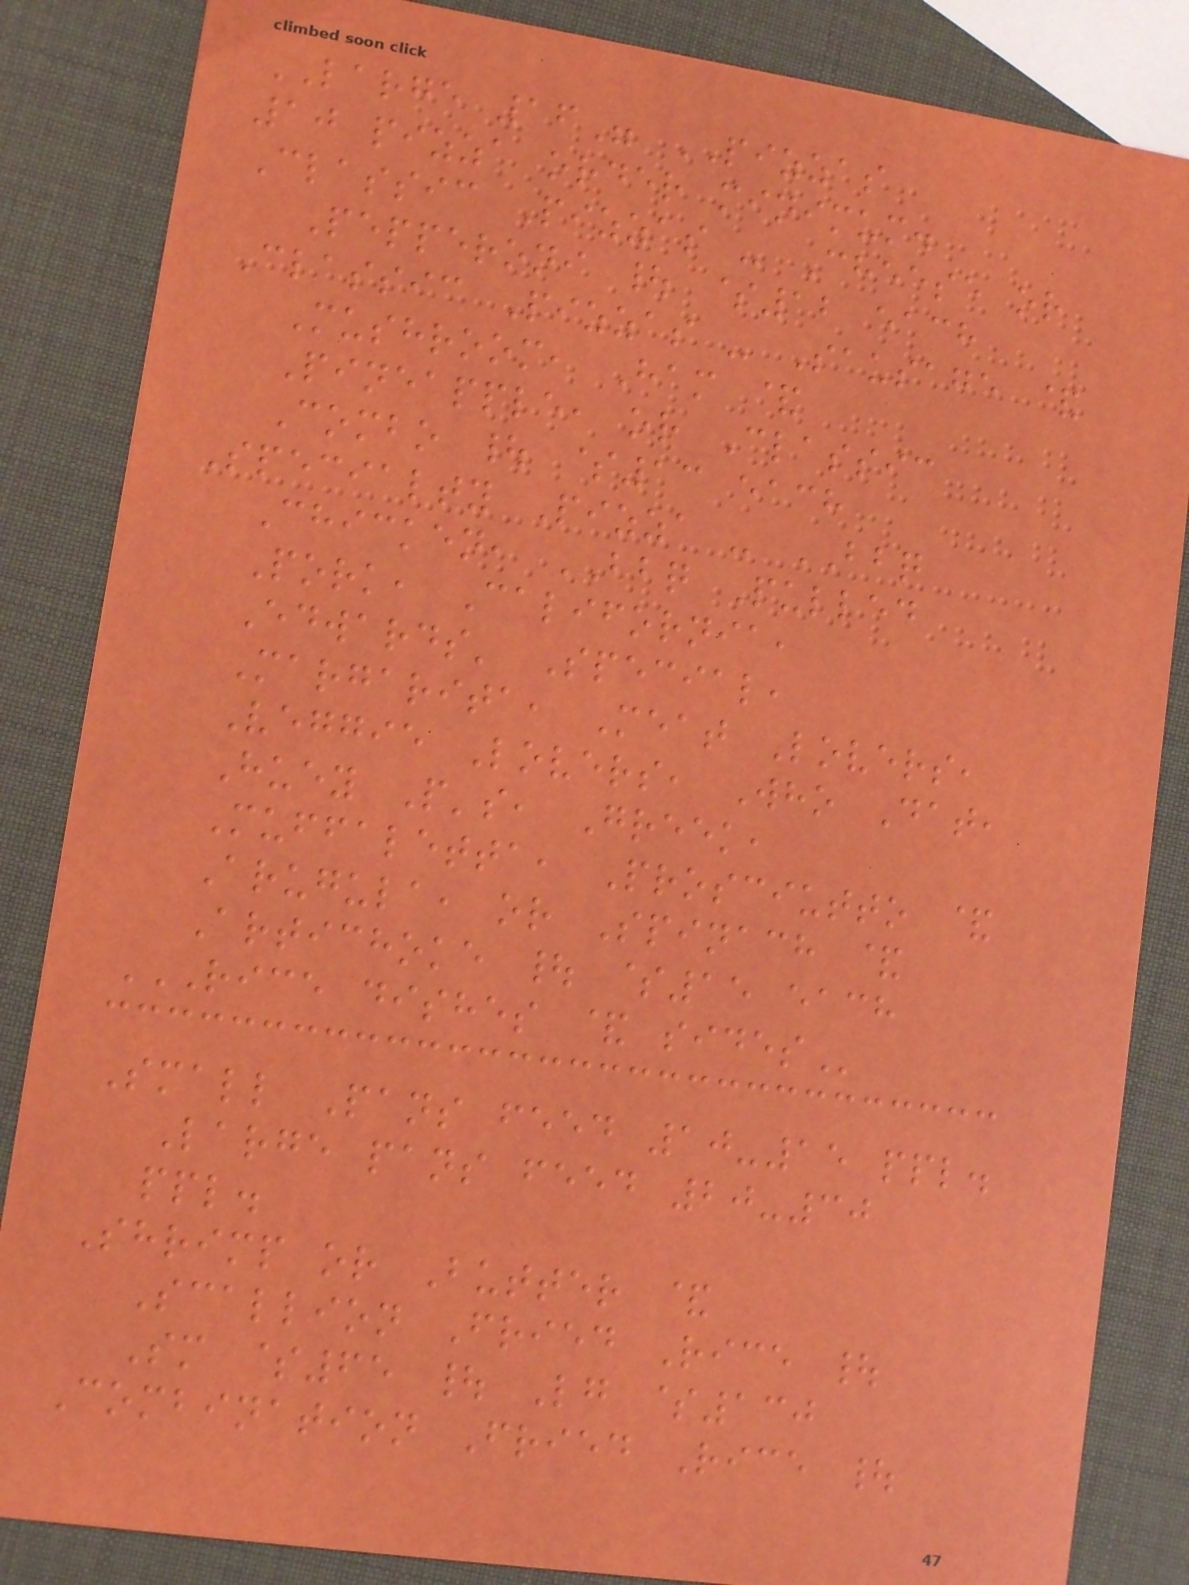LARGE 16" PIZZAS
10 pizza order minimum.
Classic Pizzas - Cheese or
Pepperoni | $12 each
Classic Pizzas - Sausage &
Mushroom, Ham &
Pineapple, or Classic
Combo | $13 each
Specialty Pizza - BBQ
Chicken, BBQ Pulled
Pork, California,
Edwards' Special,
Margarita, Meat Lovers,
Veggie Lovers, Who Dat,
Huey P's, Greek,
Muffaletta, Prosciutto &
Arugula, or Spinach &
Artichoke | $15 each
RICE DISHES & SIDES
Small Pans feed 10-15 ppl.
Large pans feed 20-30
ppl.
Shrimp or Butter &
Scallion Fried Rice |
Sm $65 | Lg $130
Combination Fried Rice |
